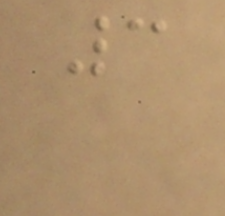3
